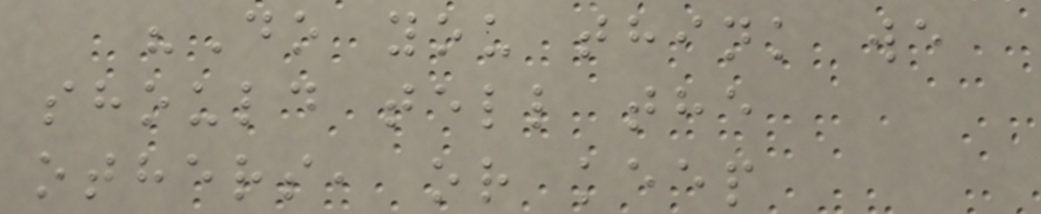"Do you think we
should tell the
others, or keep
